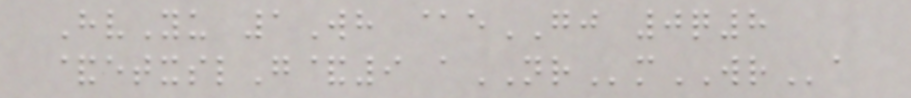HvYu 1Wh @eGJ 0q8
&etxslG&9 aNRmWRa
